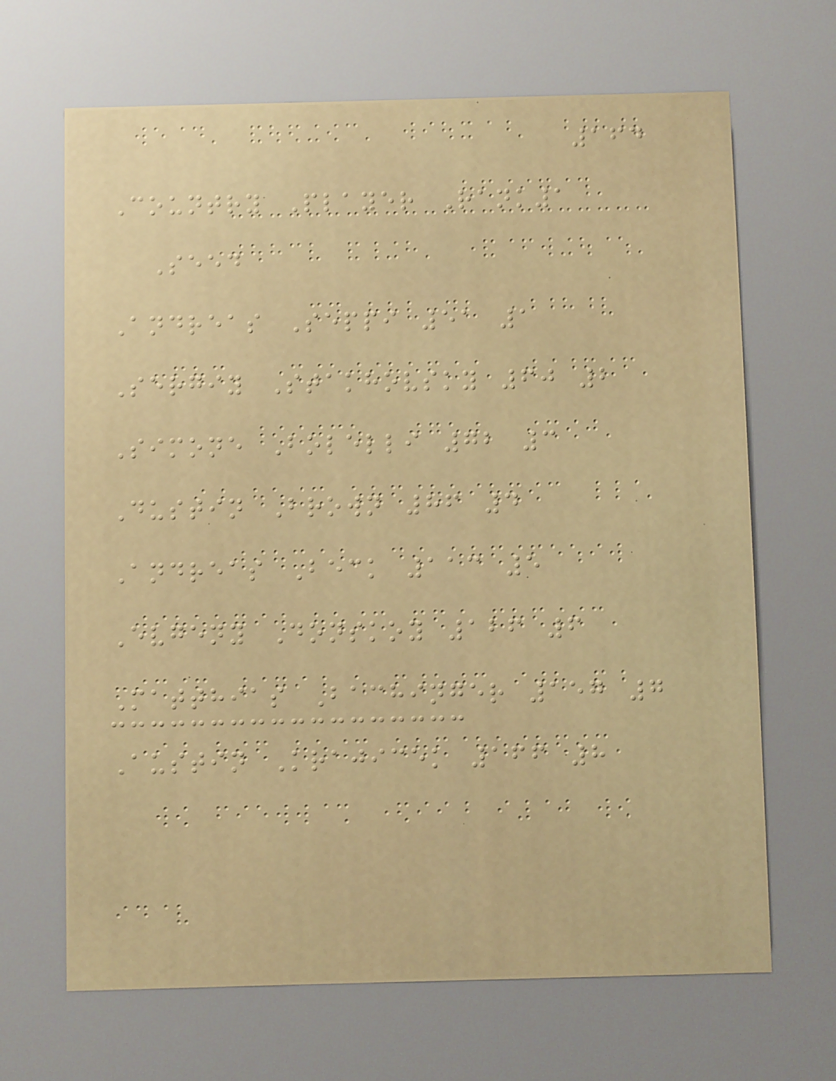164
Country Player Rank1
Seed
Andreas Seppi 51 1
Sergiy Stakhovsky 60 2
Simone Bolelli 72 3
Dustin Brown 86 4
Andreas Beck 113 5
Evgeny Donskoy 126 6
Matthias Bachinger 157 7
Austin Krajicek 166 8
